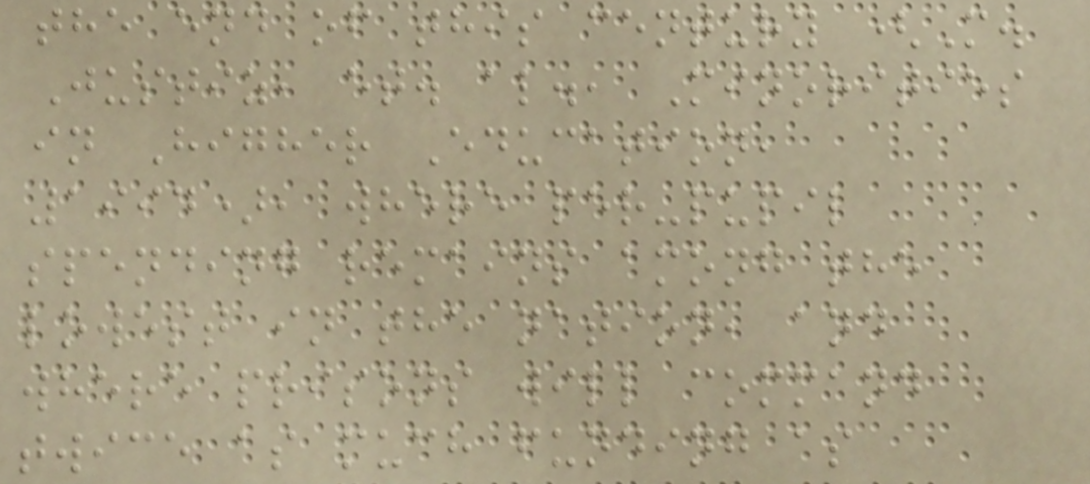the end of this century (M.
Justiz, et. al., Minorities
in Higher Education,
1994), where per-pupil
spending remains among the
lowest in the nation, and
where prisons will command
twice as much funding as
